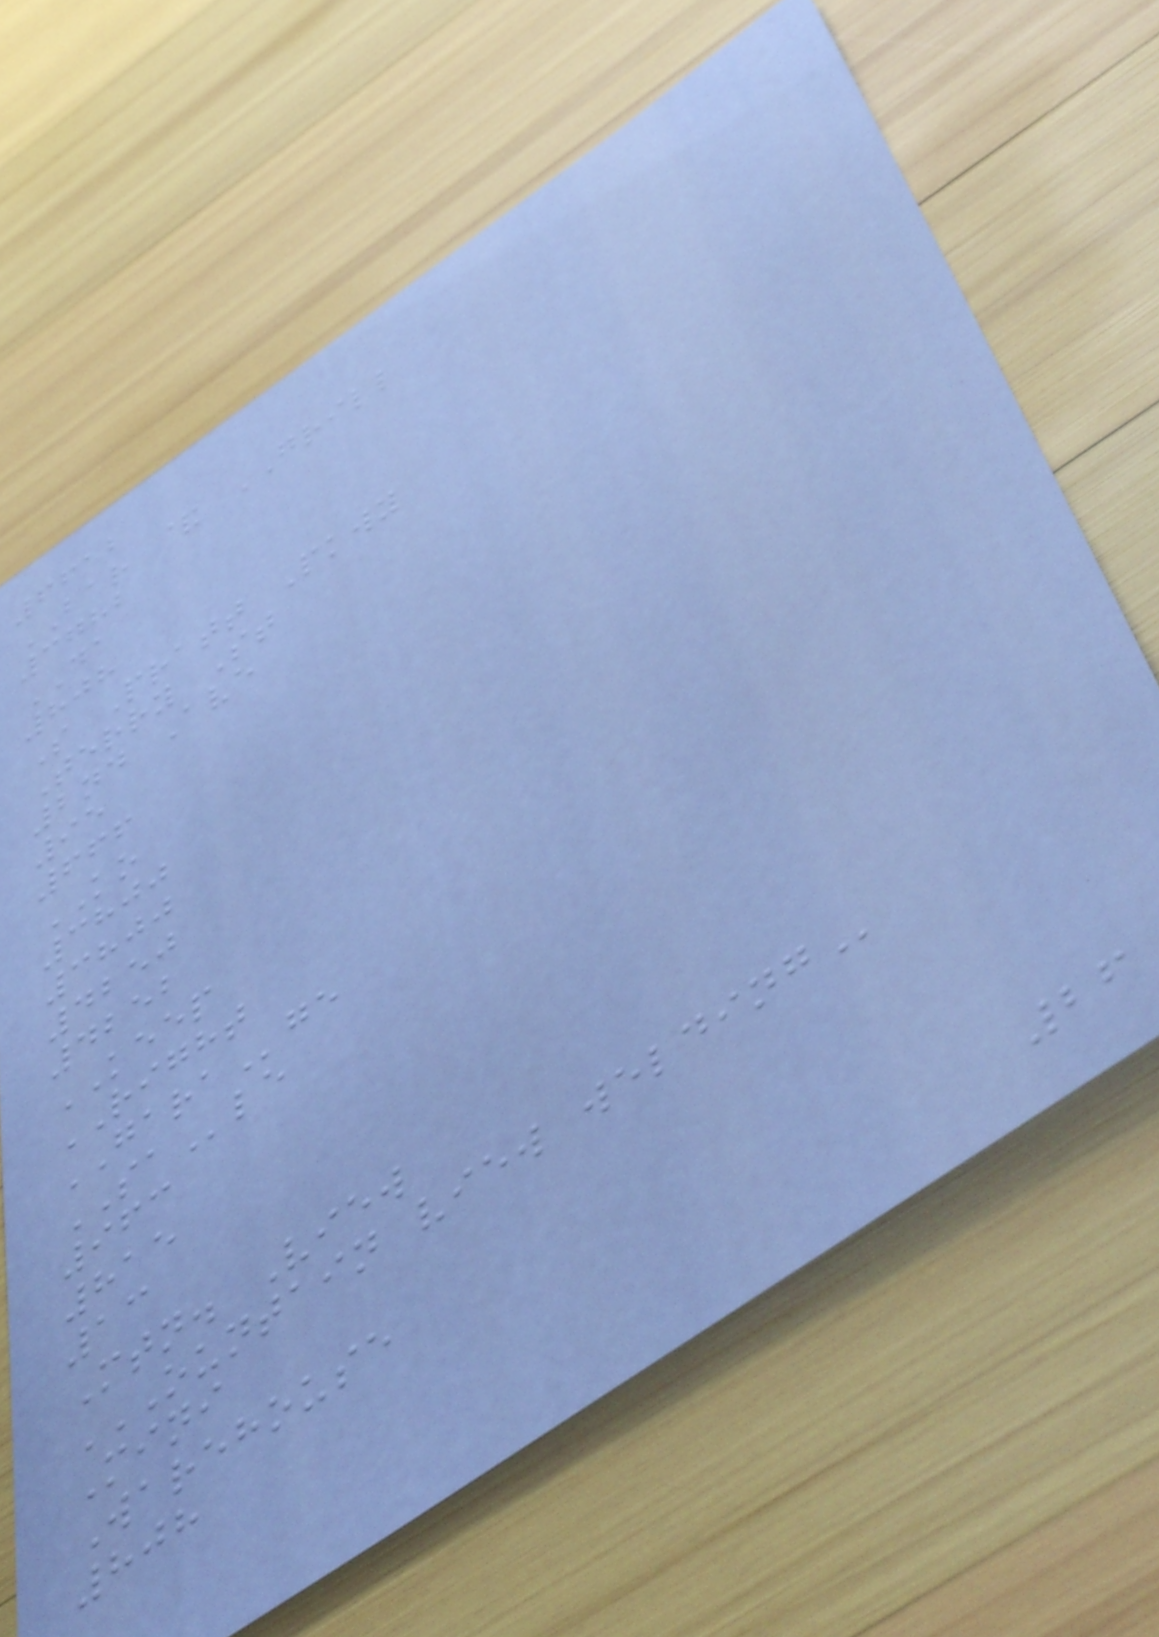6612
BAR & GRILL
3782
DA
808
S Pratt Pkwy
Terry St
2nd Ave
95
666
KO
3800
3800
4250
4252
KEEP
RIGHT
GARAge
SAle
963
815
13
Mtn. View
OUNTAIN VIEW WELDING
Mini
Warehouse
808
26
